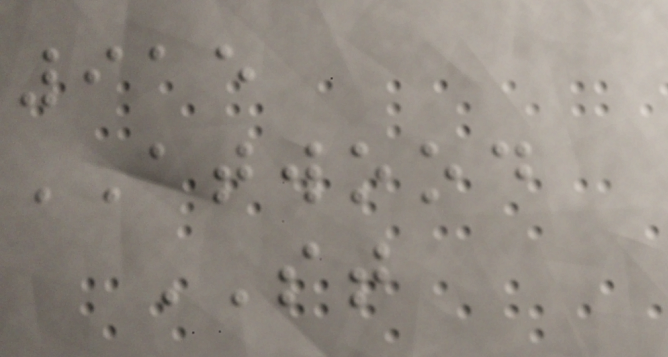915
ATWOOD
ST
